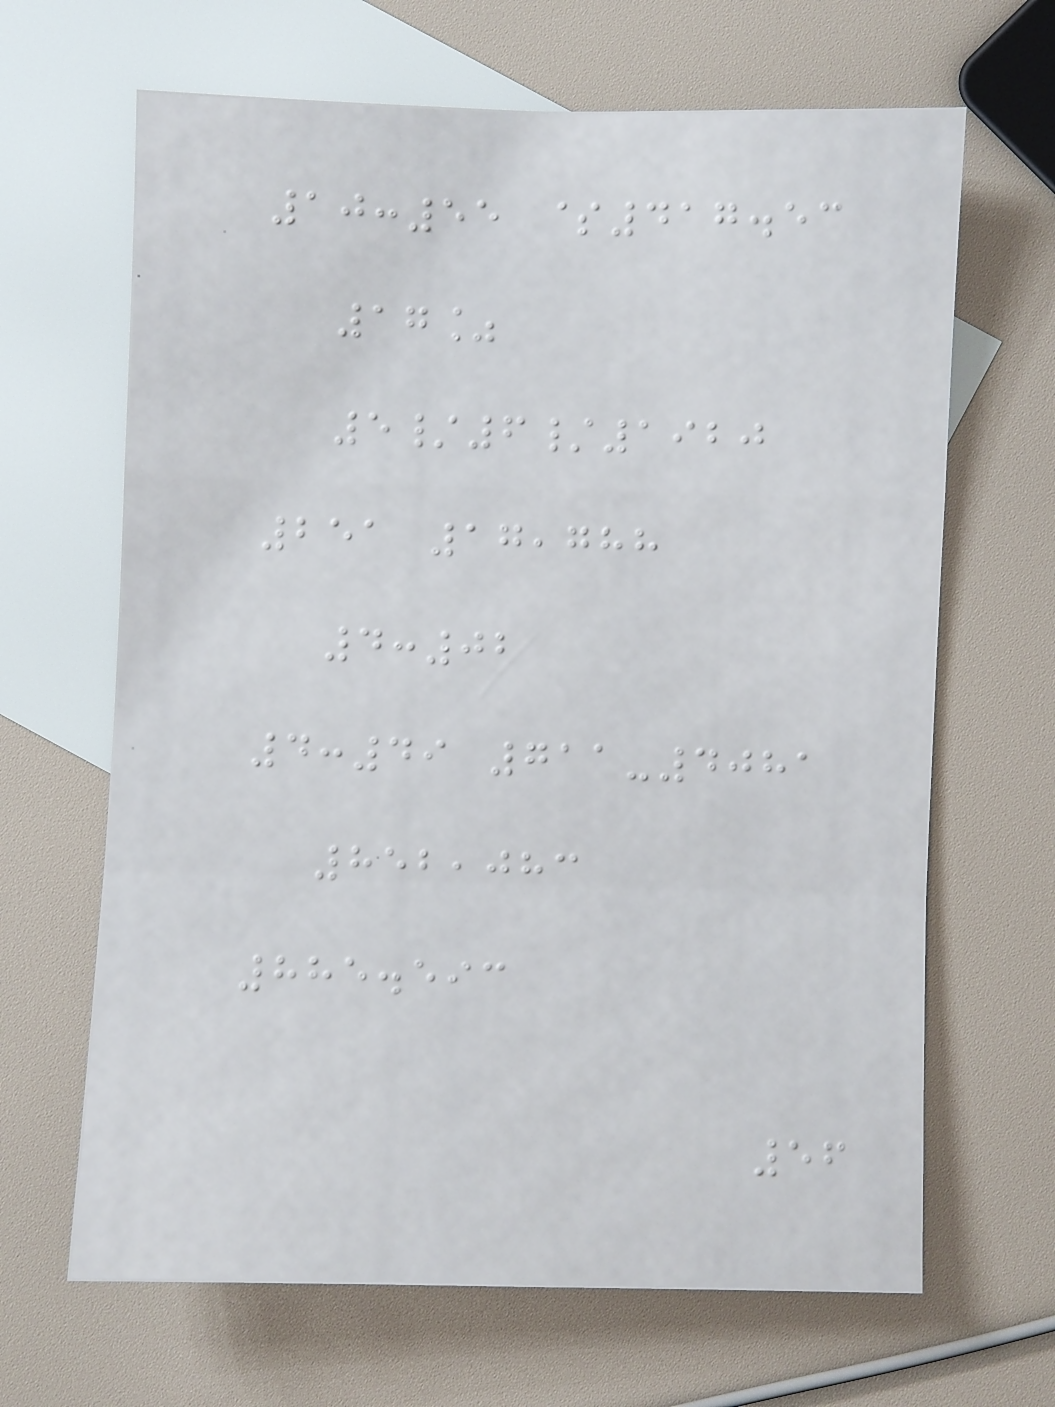10:55 $417.53
17%
5/6/1920
251 17,788
4:02
4:49 711-4081
852,083
885.593
56
